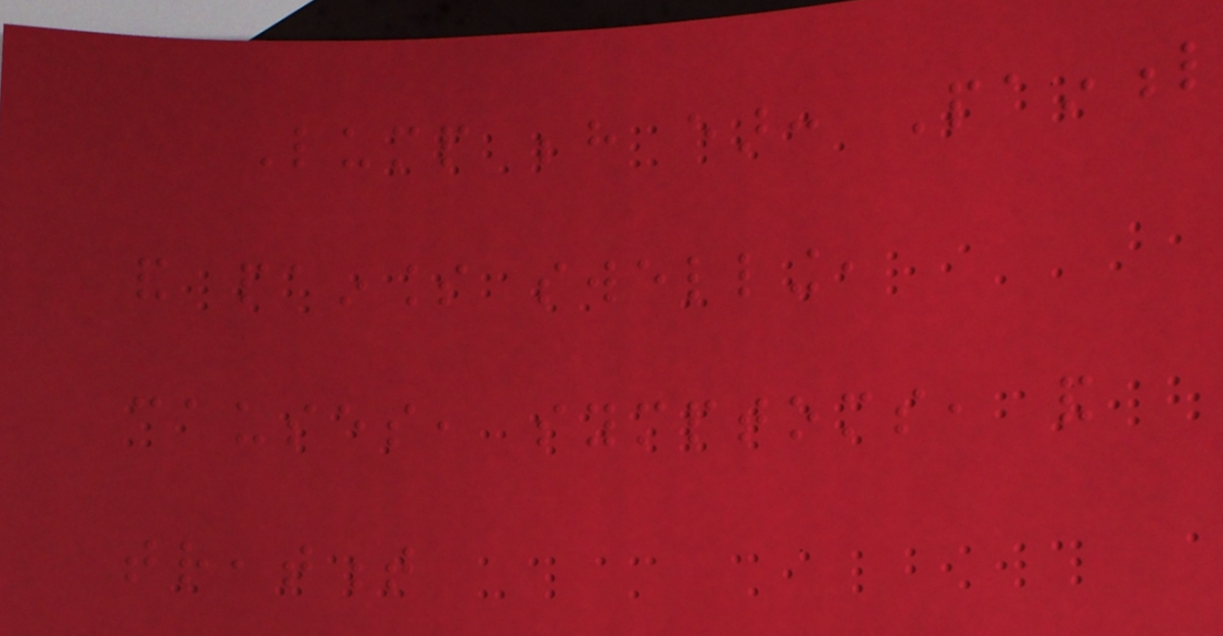Lump behind ear: Painful
and painless swelling,
causes, symptoms, and
treatment
